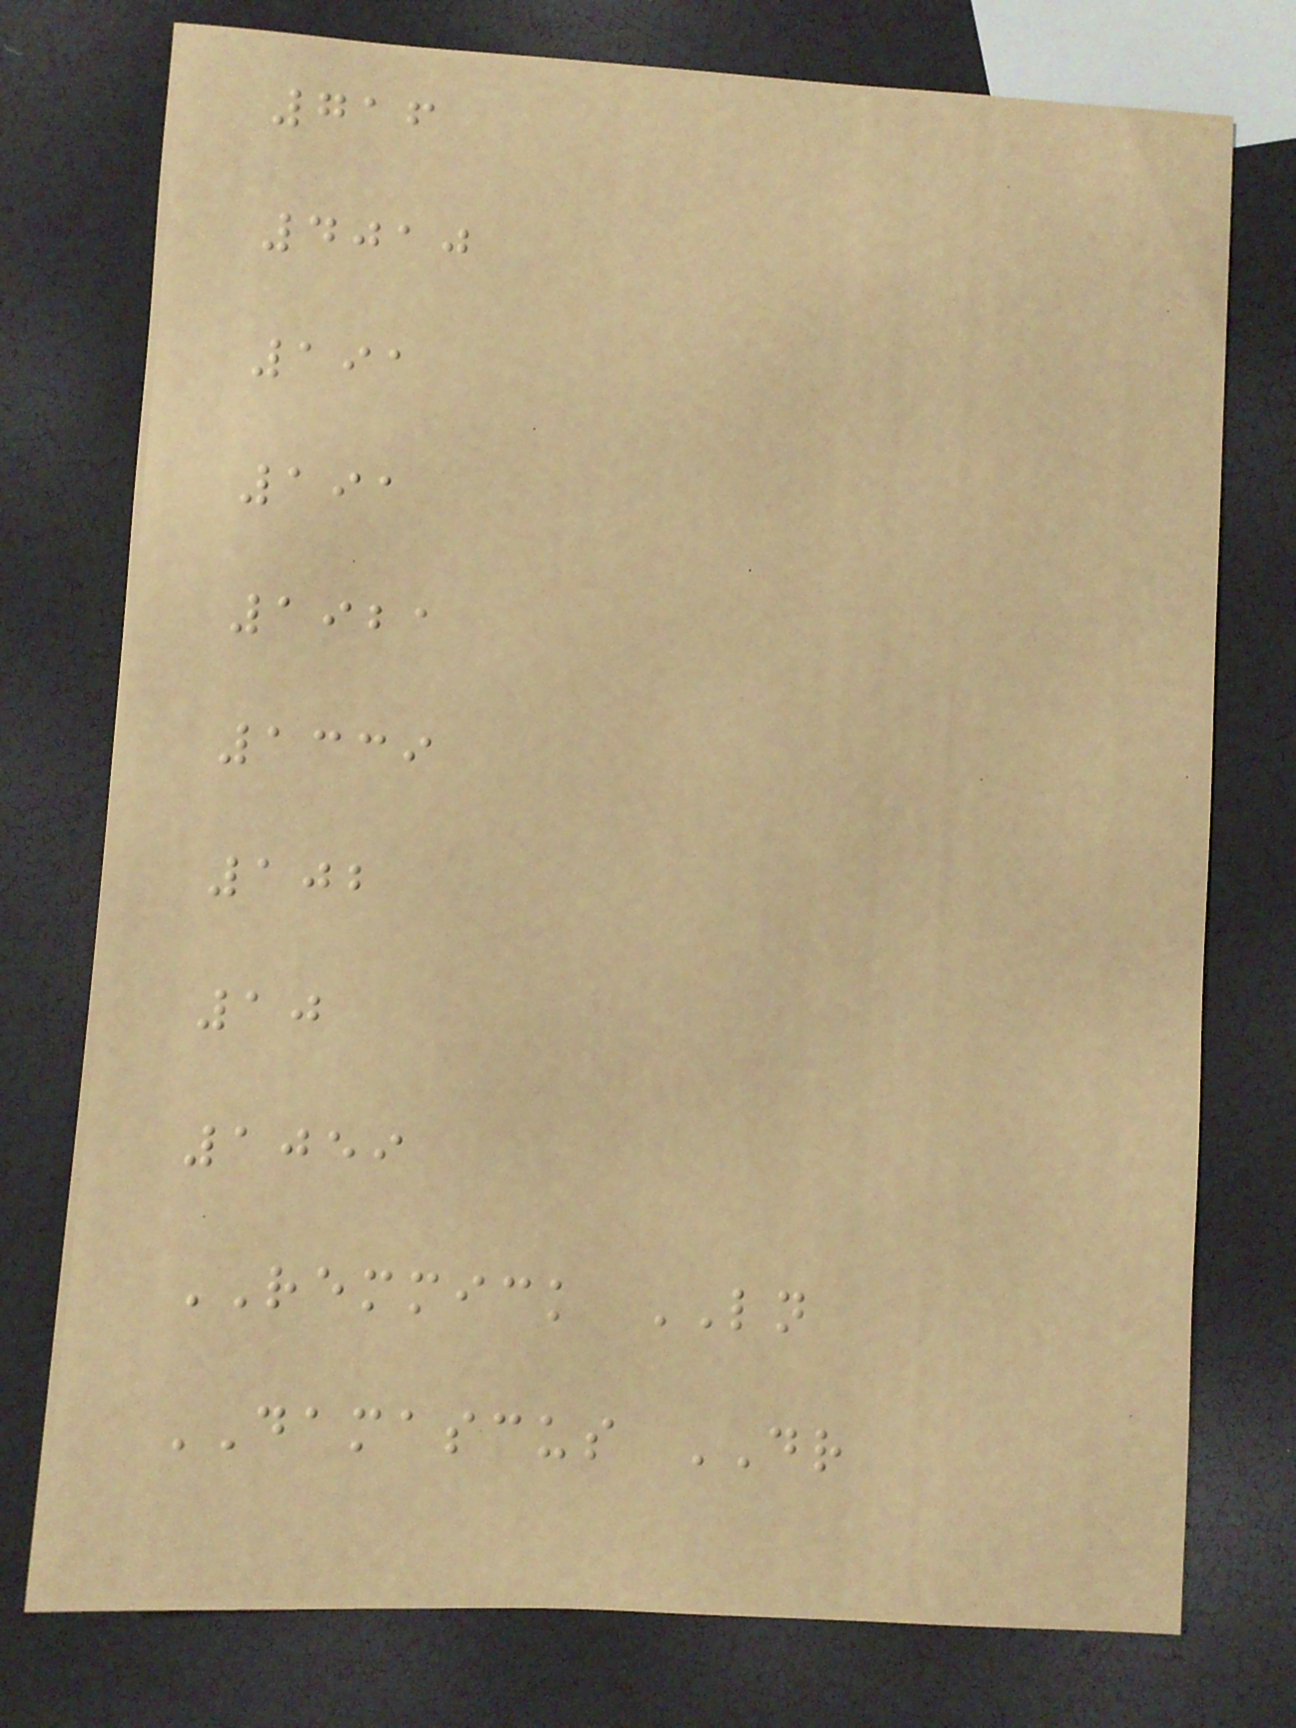716
4010
191
191
1921
1339
102
10
1059
REMMICK LN
DAMASCUS DR
